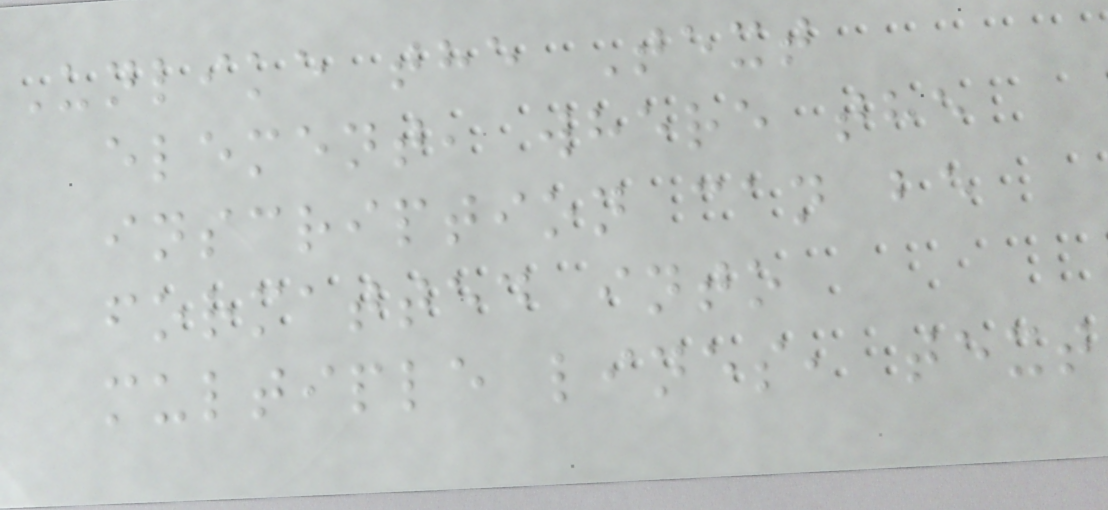Unlike the Text
element, where the
inscription can be
formatted into
multiple lines, text
